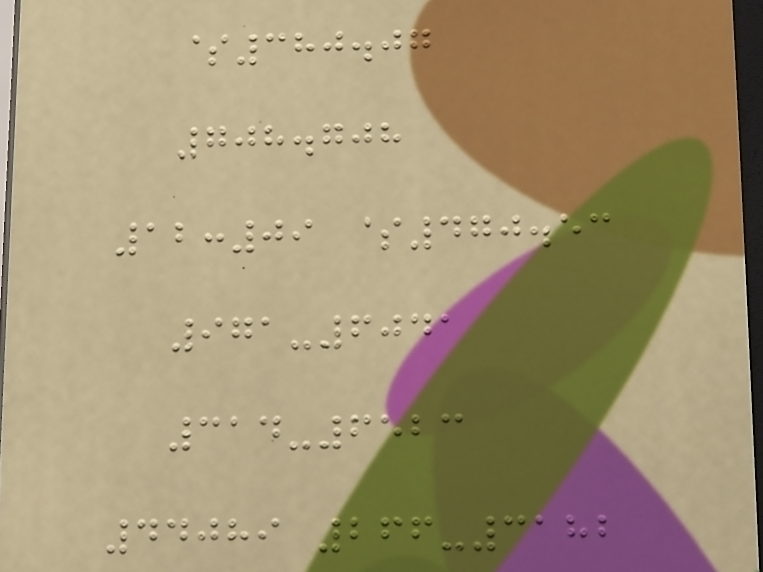$380.07
708.708
12:09 $470.53
971-6041
314-6523
44089 266-3182
